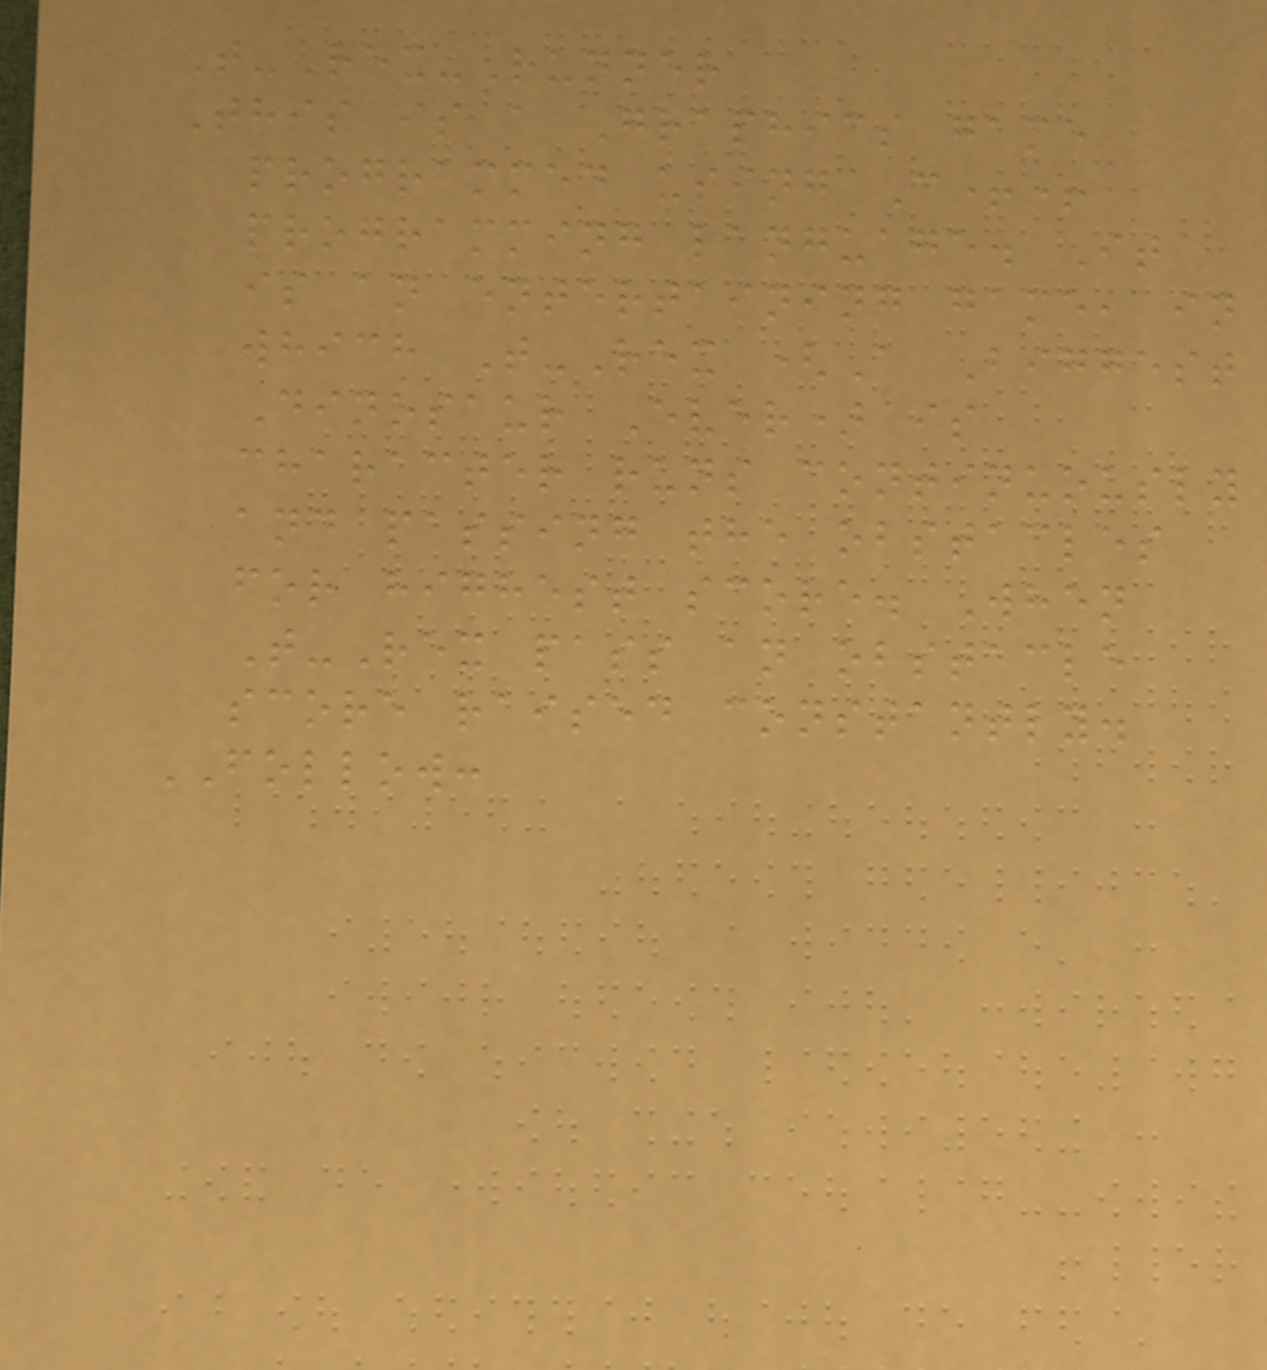T-Rex-Runner
This is a Graphics game
programmed using C++
programming language. It
is an entertaining game, in
which T-Rex (A Biggest
Dinosaur Ever) is
character runs continuously
and passing the obstacles
for highest score. When
T-Rex pass an obstacle
score raised constantly.
FOLLOW:
